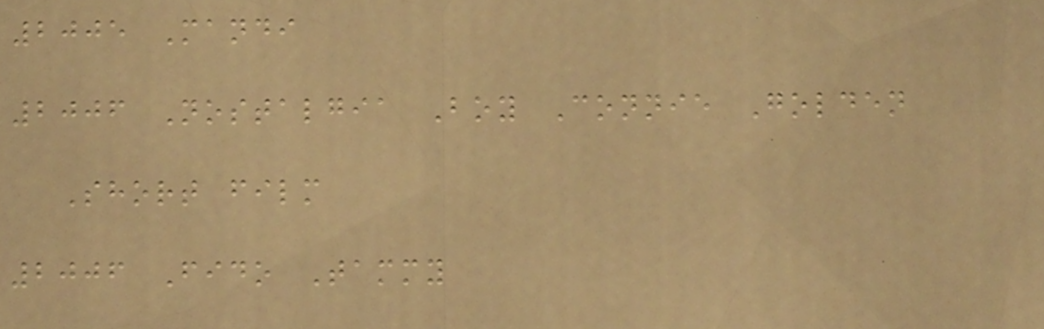2005 Mandi
2006 Nostalgia Boy Connie Golden
Short film
2006 Fido Tammy
